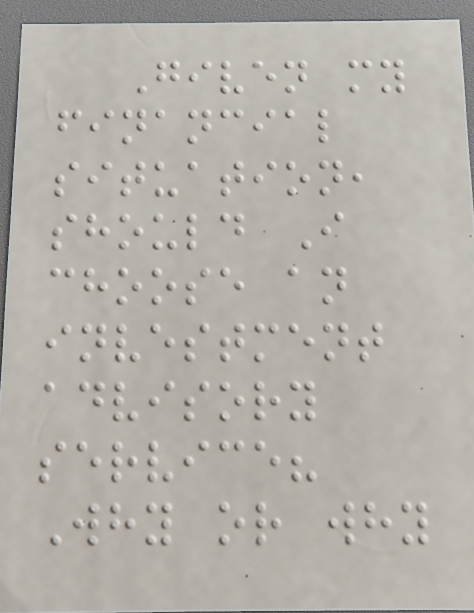Given my
financial
situation,
should I
choose an
investment
advisory
service?
Why or why
